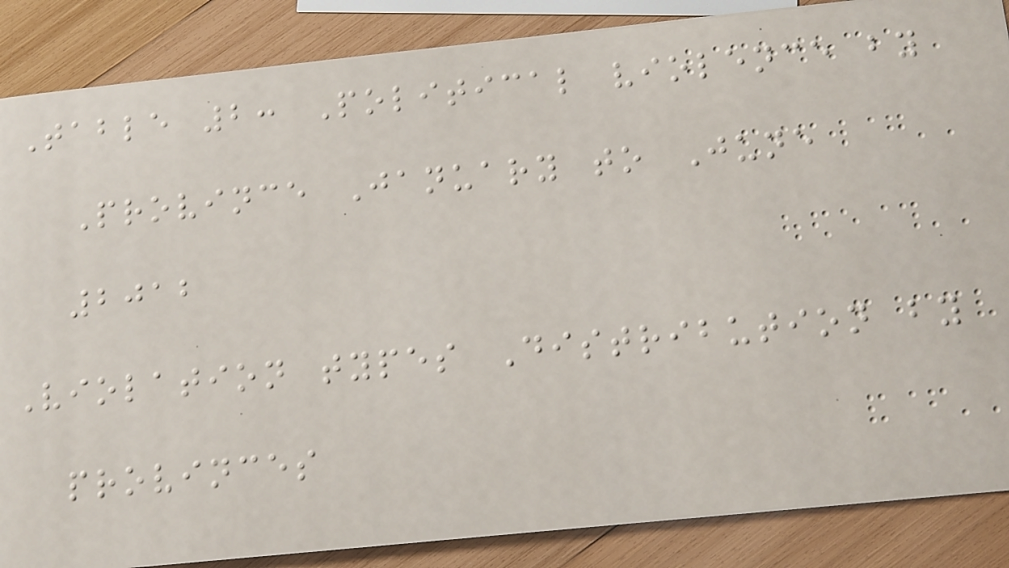Table 2: Political violence by
Province January to June
2012
Violation types Distribution by
provinces
